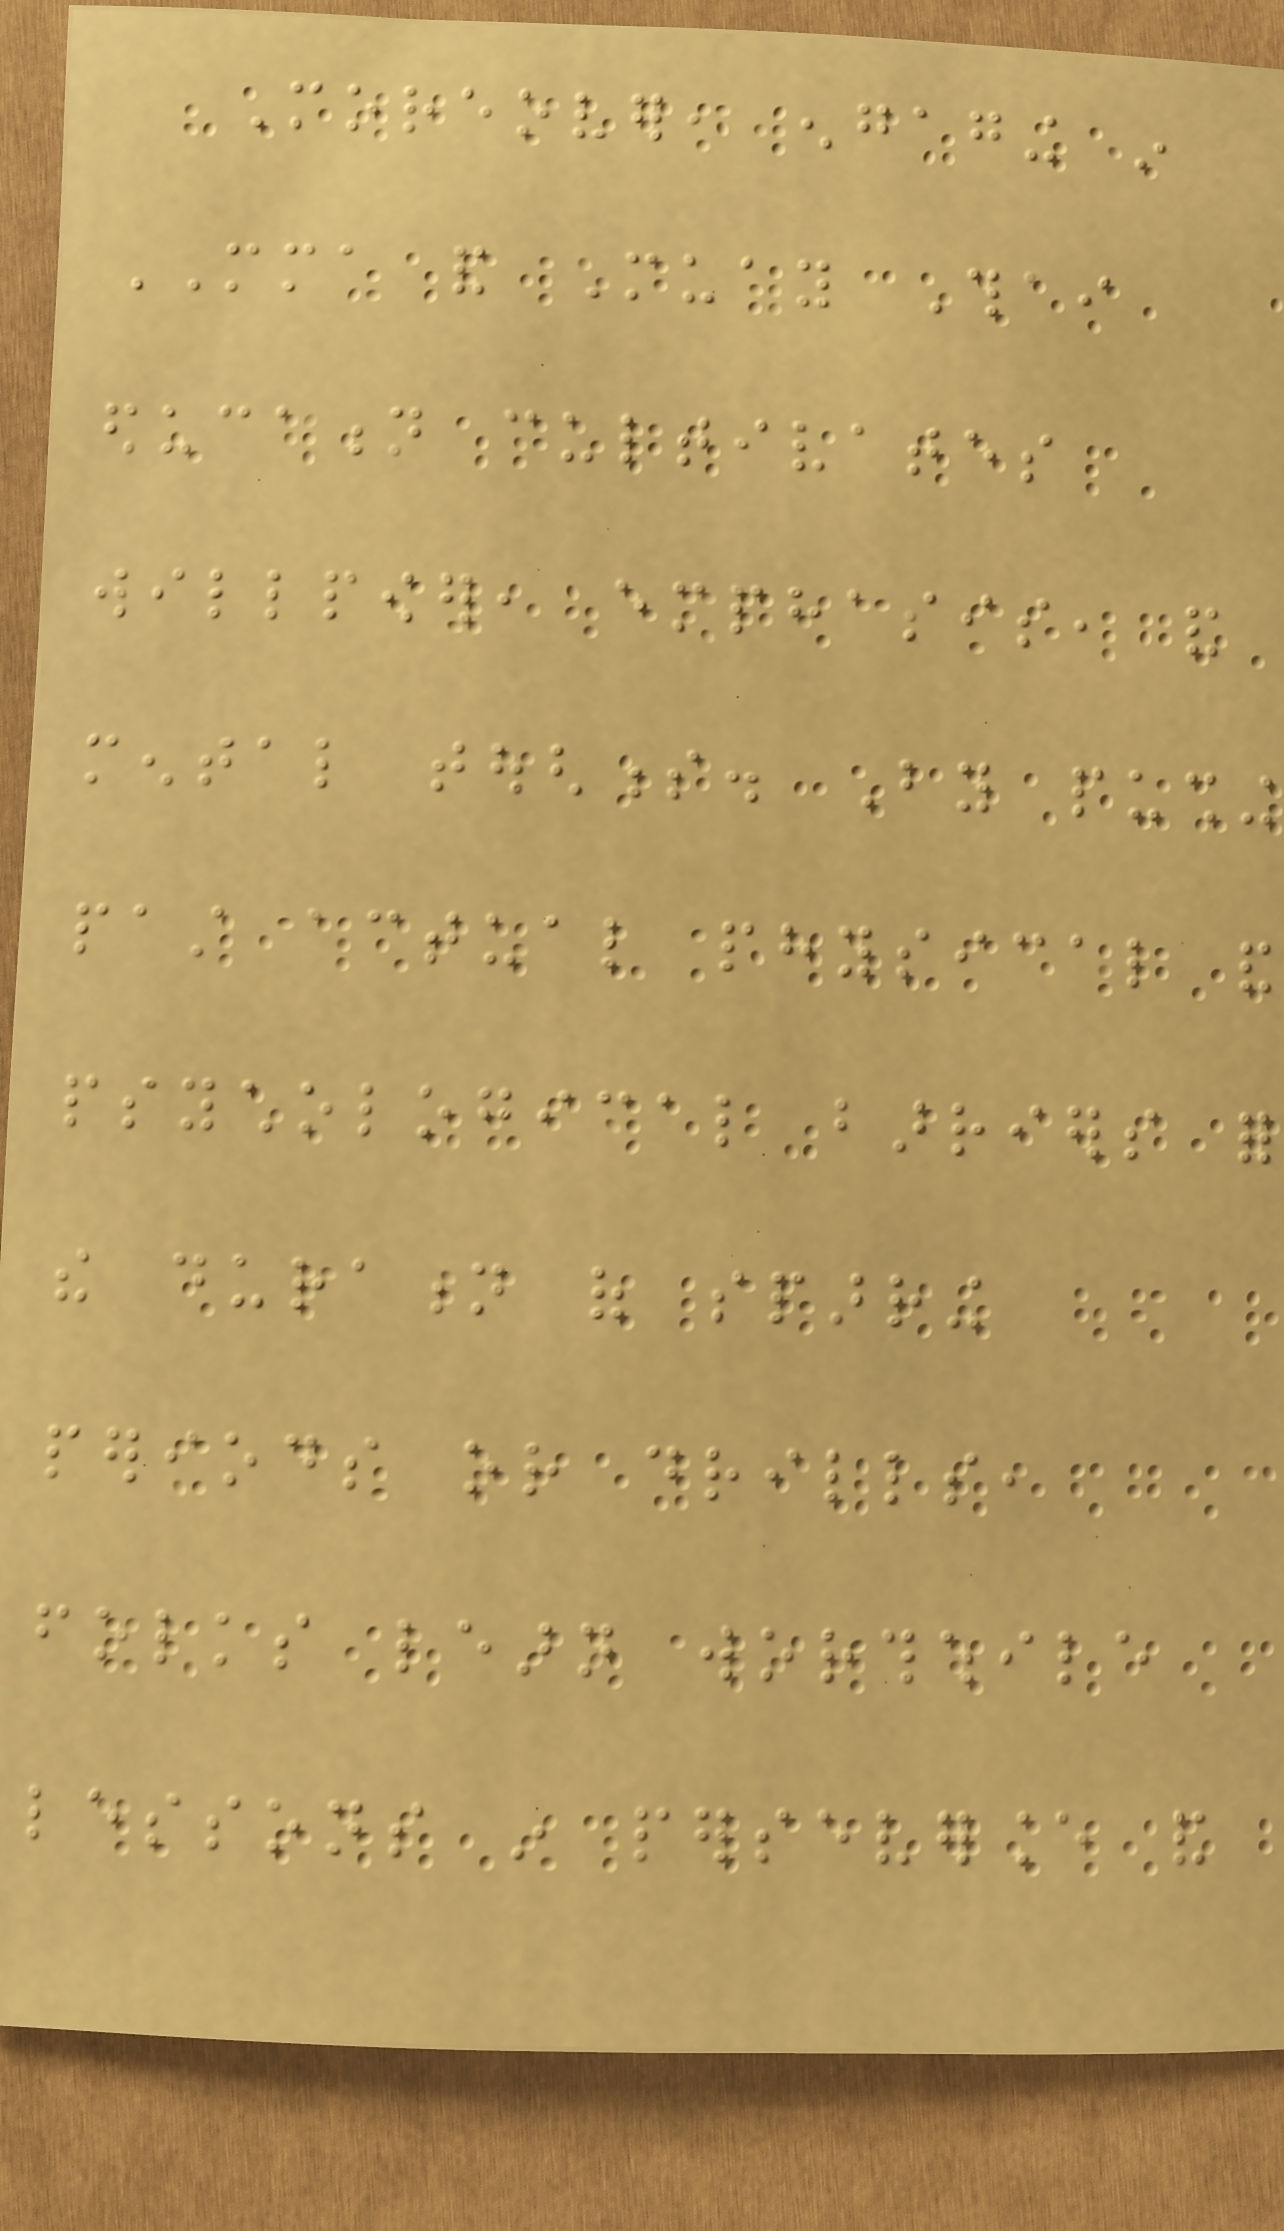Moreover, engaging in
MMA and Muay Thai
education cultivates
willpower, emphasis, and
mental toughness. By pushing
past actual physical and
psychological barriers for
the duration of sparring
periods or drills,
folks learn worthwhile
lessons in perseverance and
